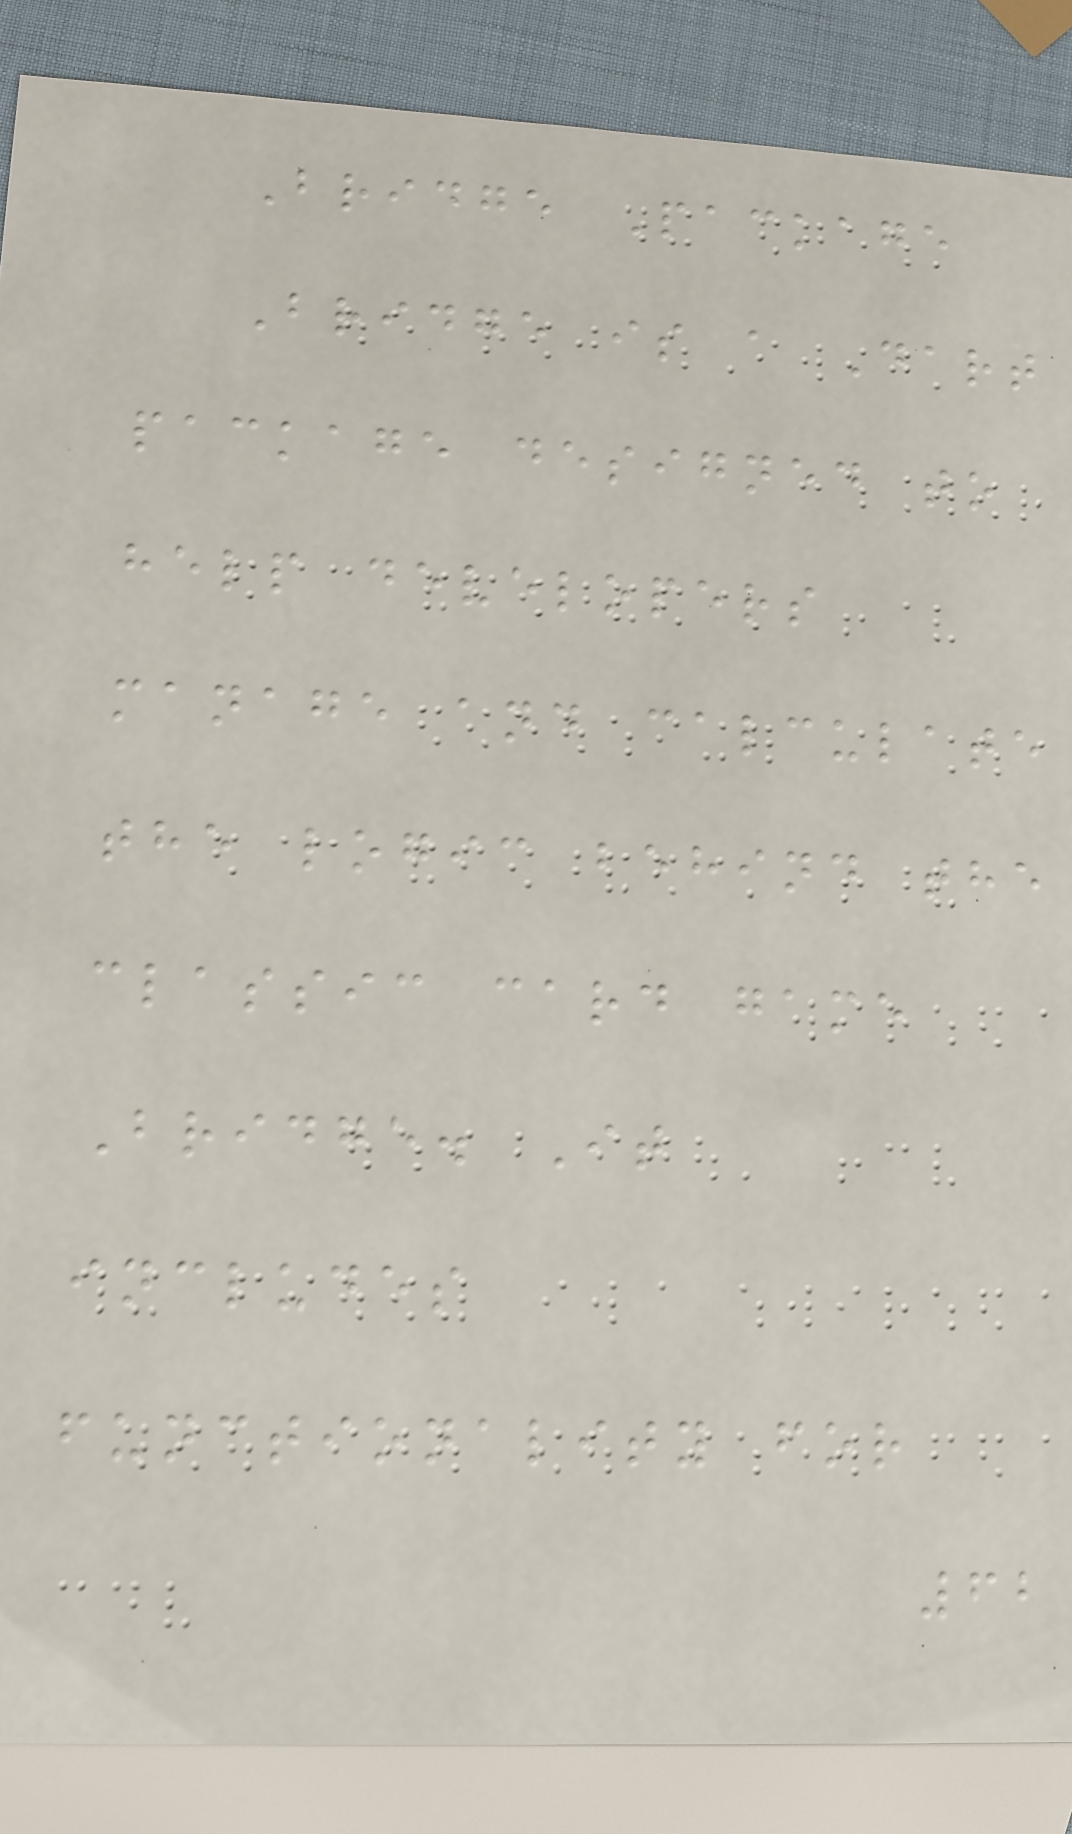Bridge Package
Bridge is a Dart
package designed to
help developers
manage and calculate
the logic behind the
classic card game
Bridge. It
includes
functionality for
62
